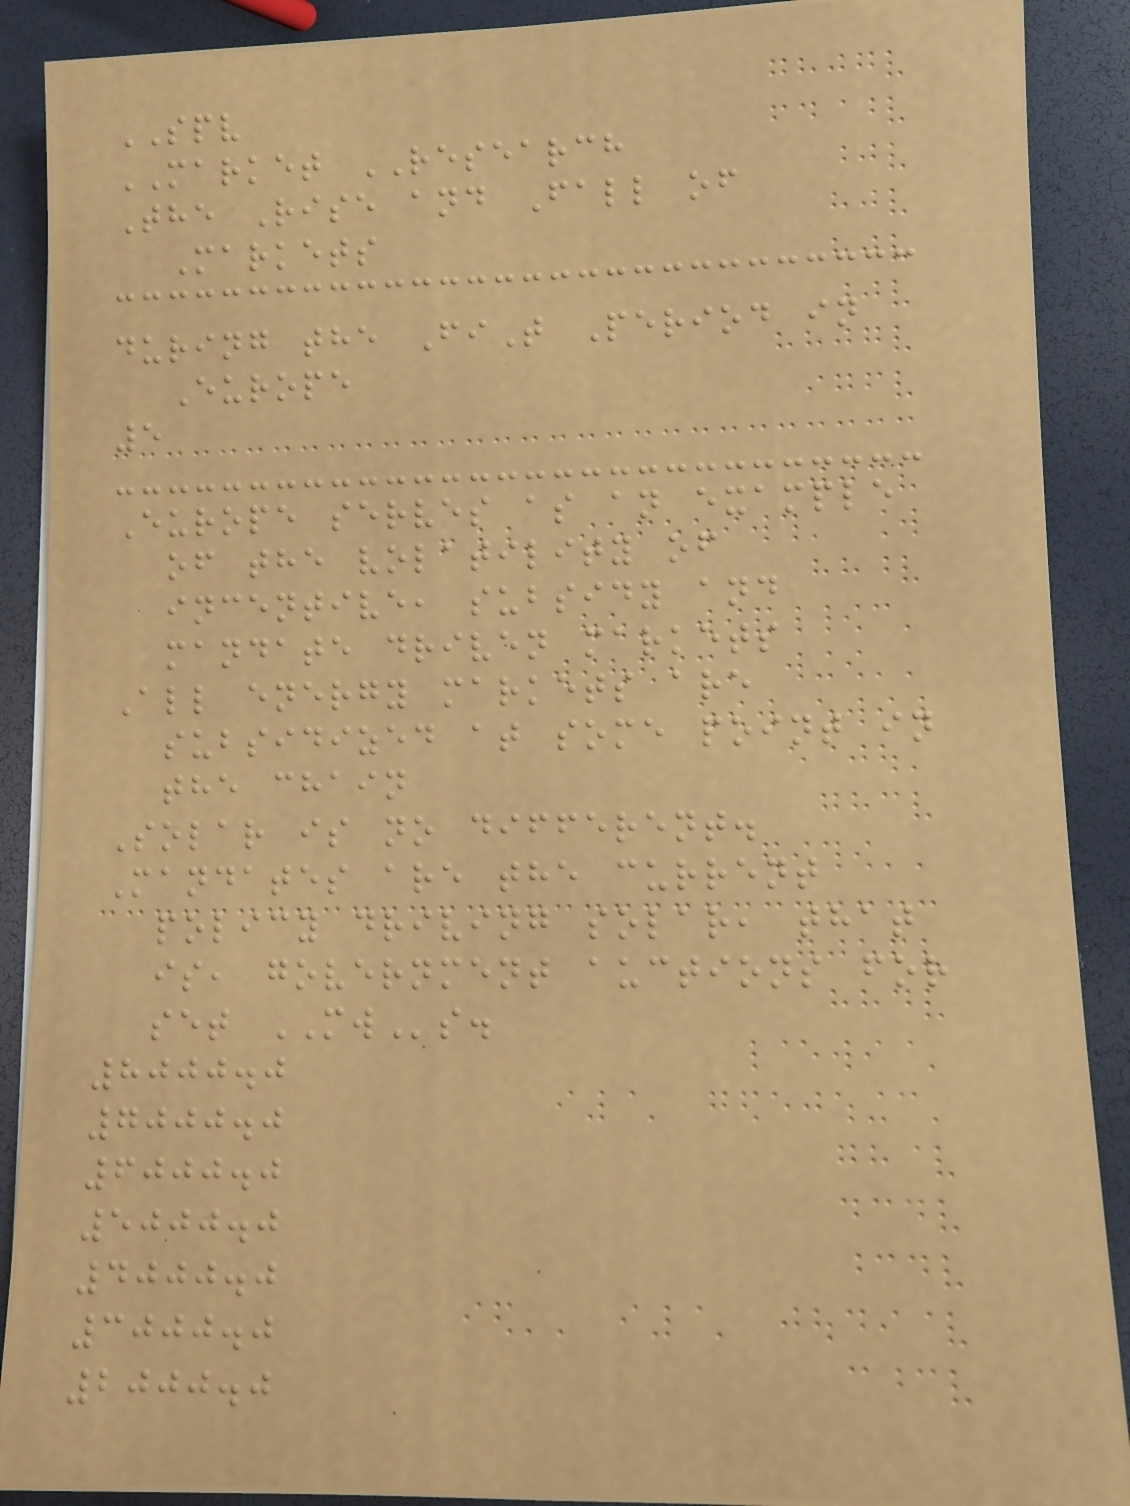SPV
MARKET RESEARCH
The Rise and Fall of
Markets
during the FiT Period in
Europe
5
Europe serves as an example
of the volatility of
incentive, subsidy and
mandate driven markets
All energy markets are
subsidized at some point in
the chain
Solar is no different.
Mandates are the current
policy driving solar, that
is, government auctions for
set MWs.
8000.0
7000.0
6000.0
5000.0
4000.0
3000.0
2000.0
